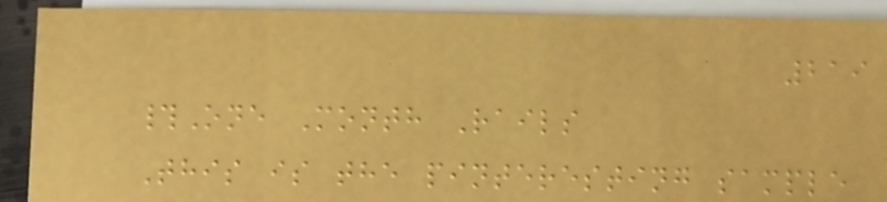219
#One Month Rails
This is the pinteresting sample
